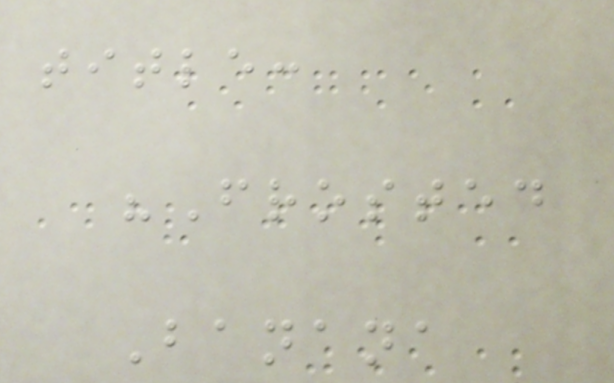title:
"Frosted
Banana
